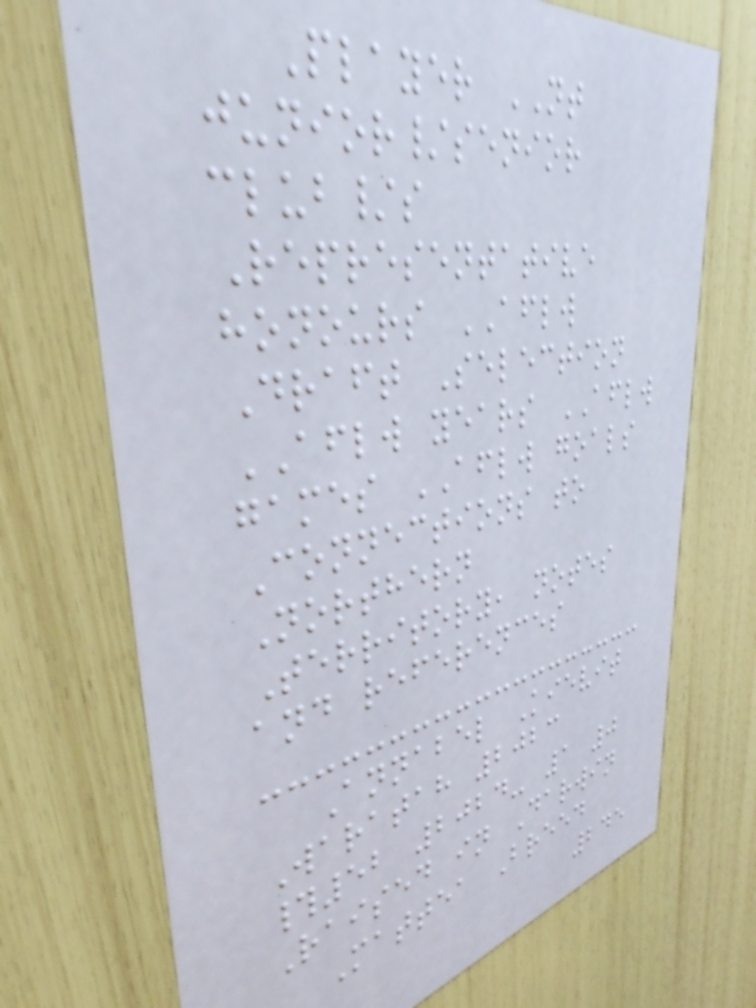Player NT
junior/senior
club/s
Representative
honours AFLW
Draft Selection
AFLW years AFLW
games AFLW goals
Connections to
Northern
Territory, notes
and references
Annabel Kievit
Waratah 2023
#52 2024- 1 0
Raised in Darwin
Mattea Breed
245
